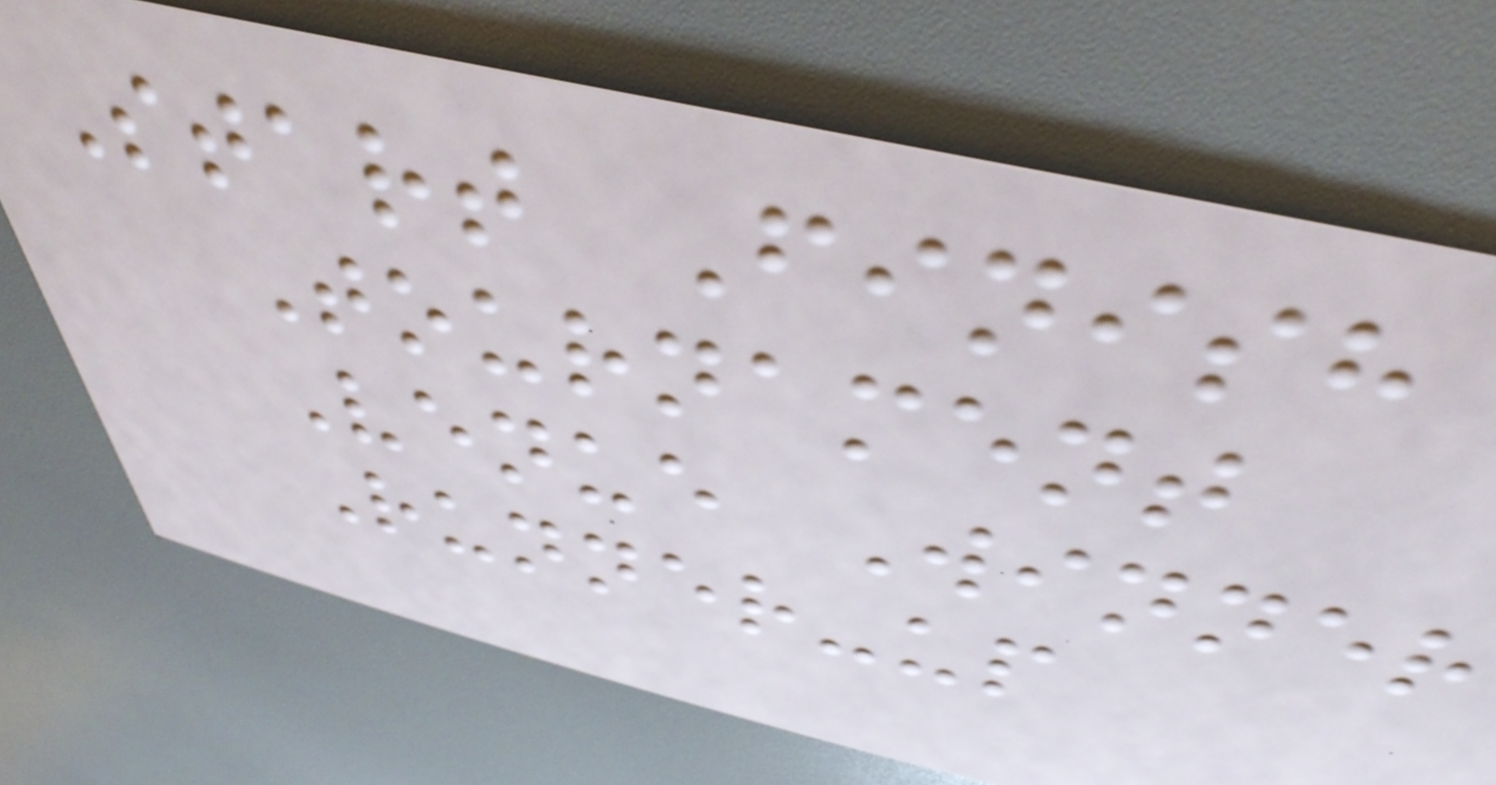Start Finish
Tournament
Venue Winner
Runner-up
